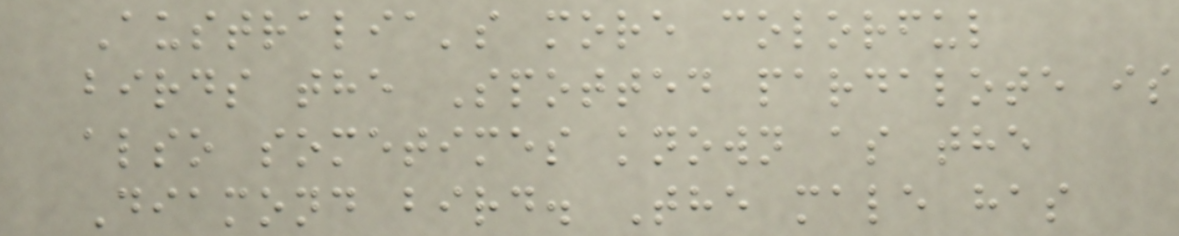Australia's more colorful
birds the Spotted pardalote is
also sometimes known as the
Diamond bird. The male has
